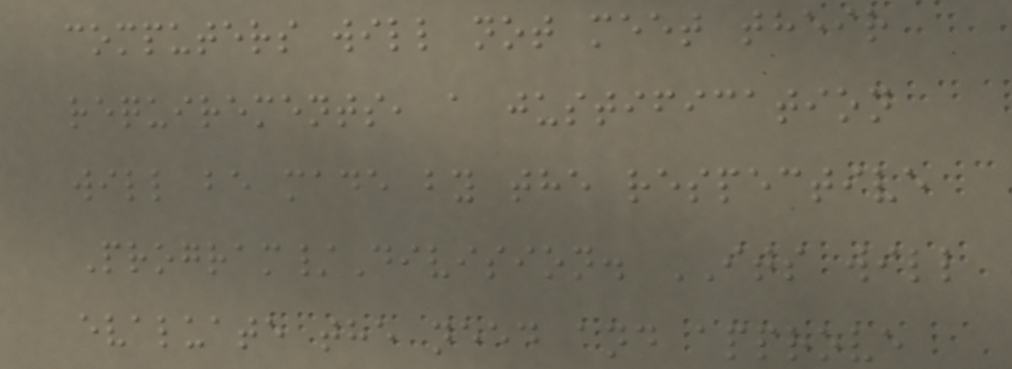computers will not meet their
requirements, a justification
will be made by the respective
Program/Division. ITS will
evaluate the need and approve
